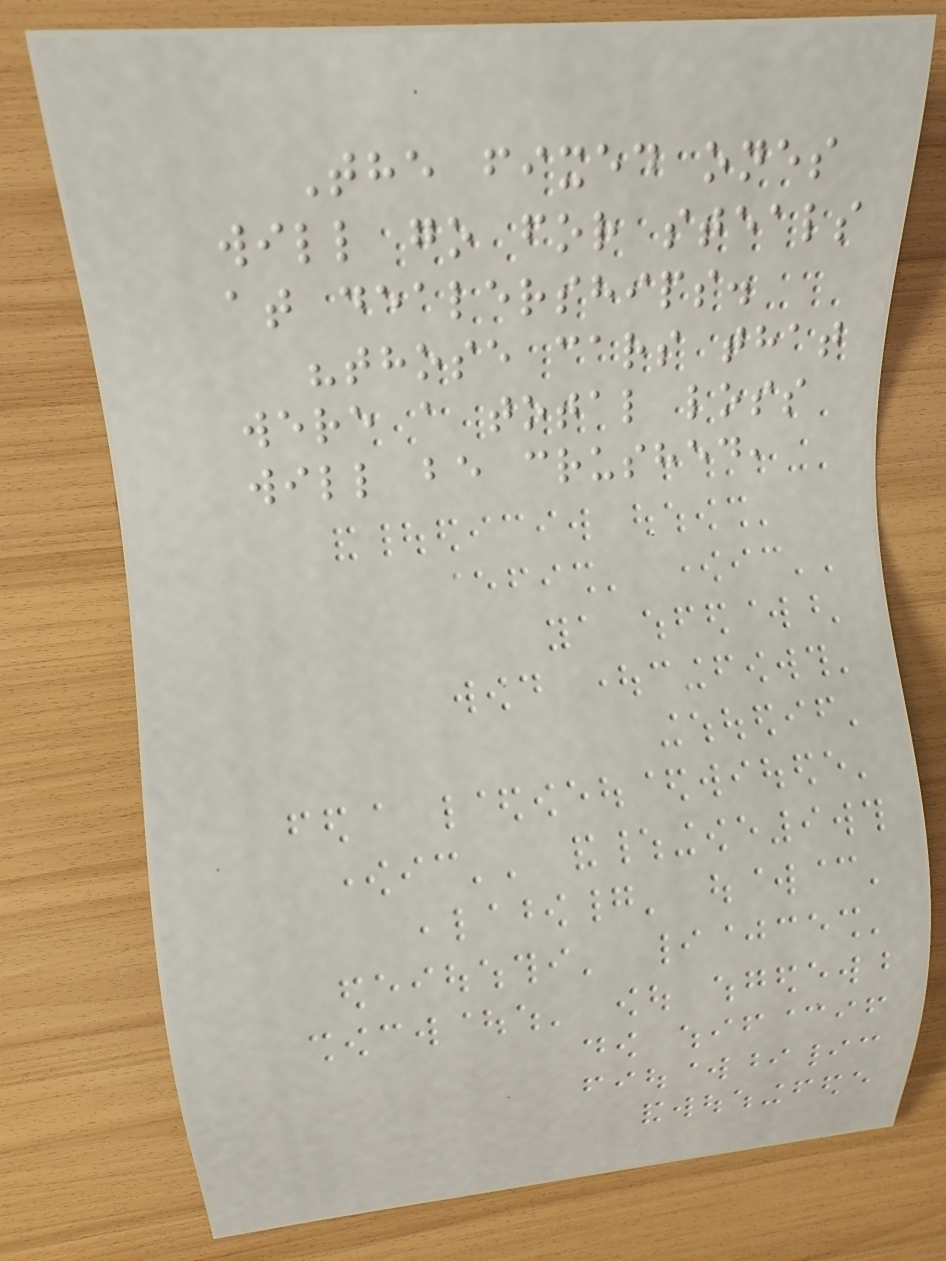The fixed ones
will go for steals
at dealerships.
"those cars that
were a total loss
will be crushed,
